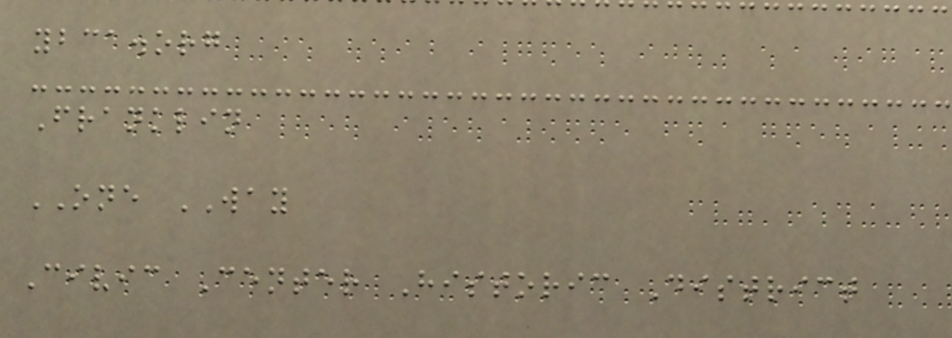ybca.org
Franklin
ONE WAY
Civic Center Historic District
